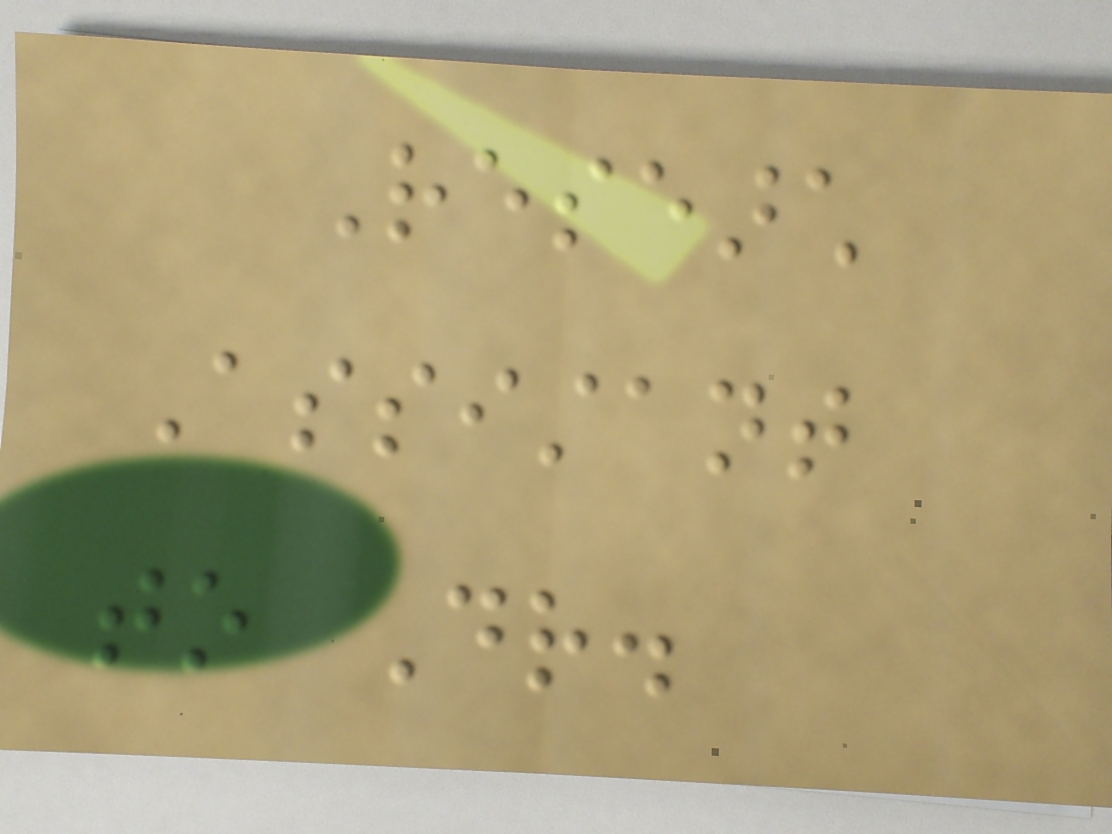Research
Assistant
to Dr.
